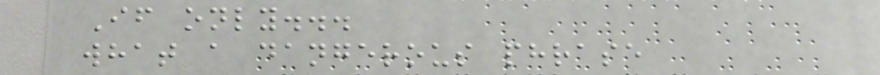If only...
what a dangerous phrase
